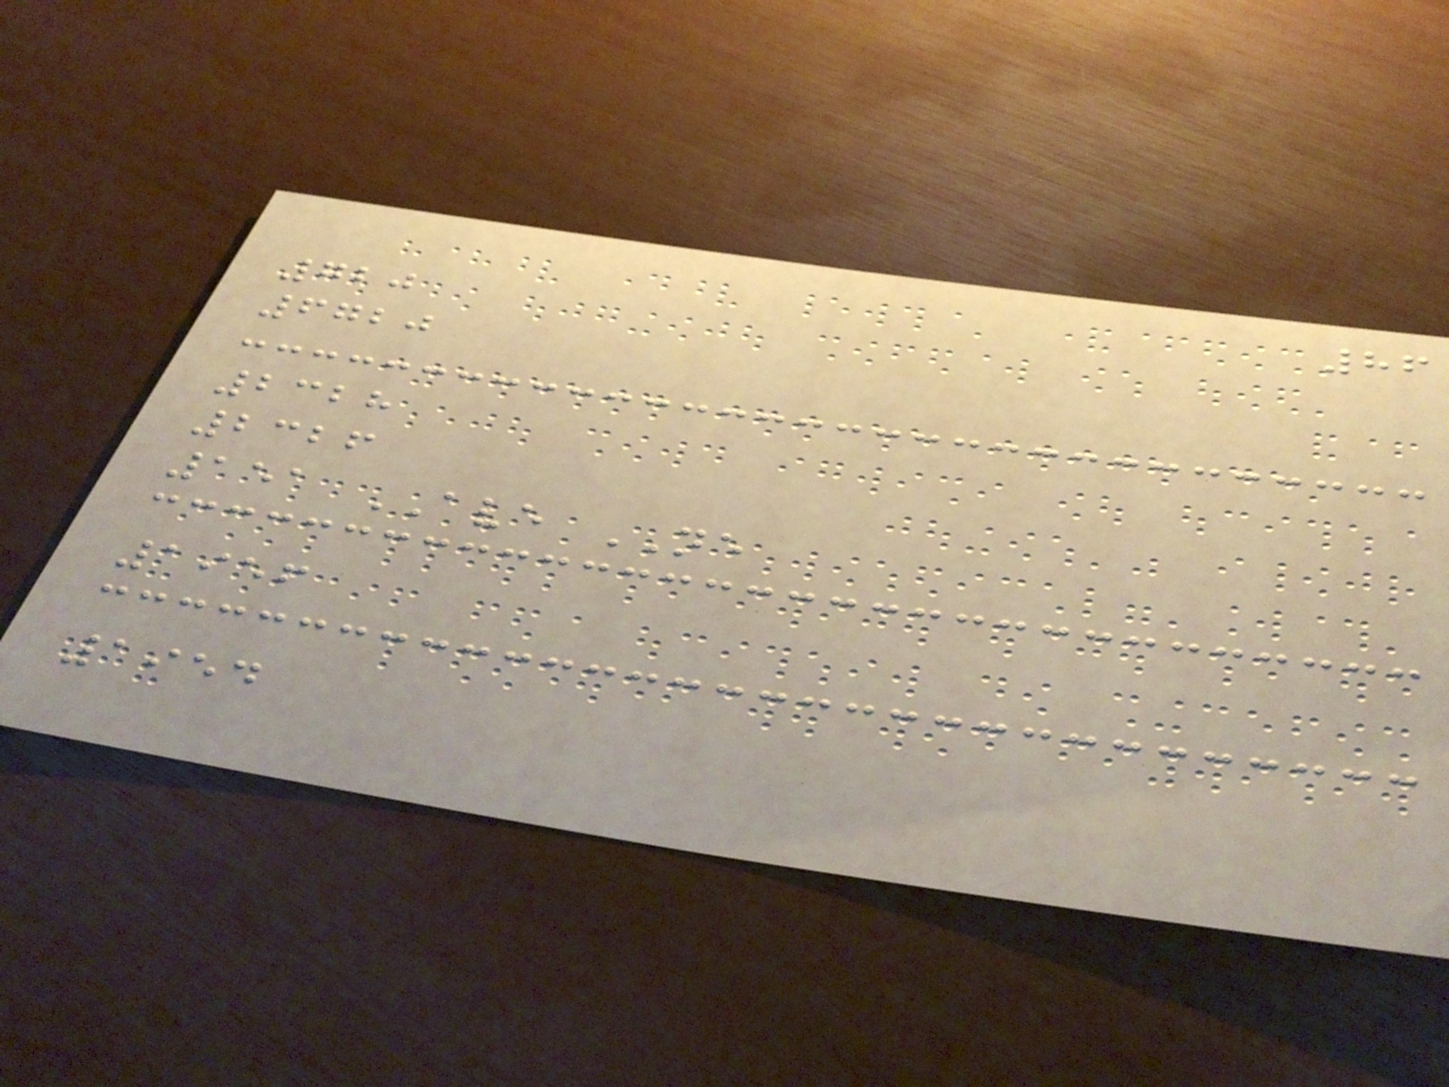86
720
6720
2328
2326
151 AVE NE
1956
1954
